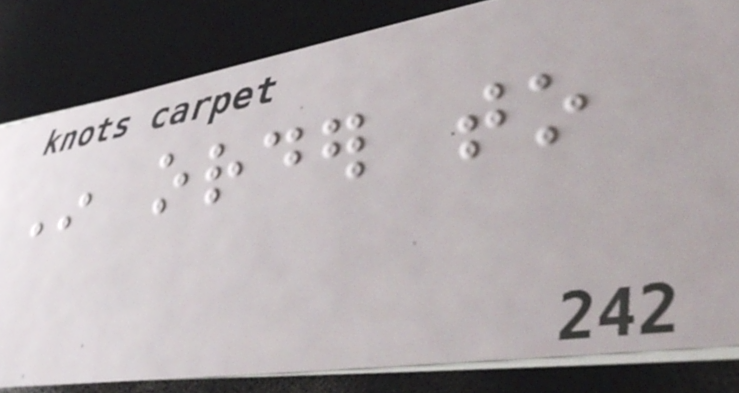In order to
